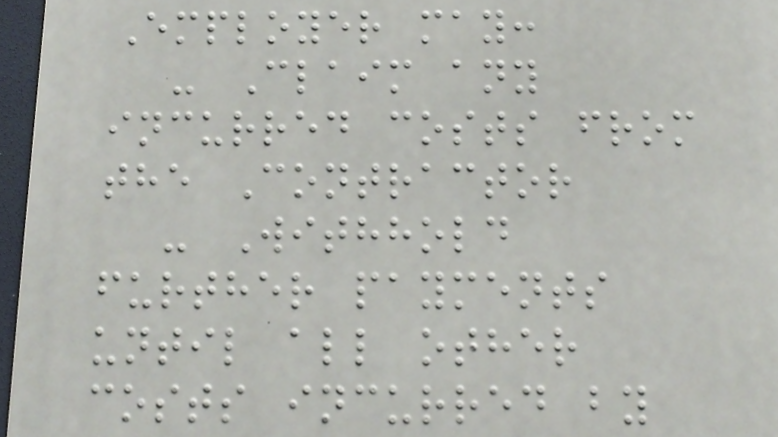Employer may:
- Claim any
incurred costs from
the Contractor
- Withhold
further payments
until all other
costs incurred by
